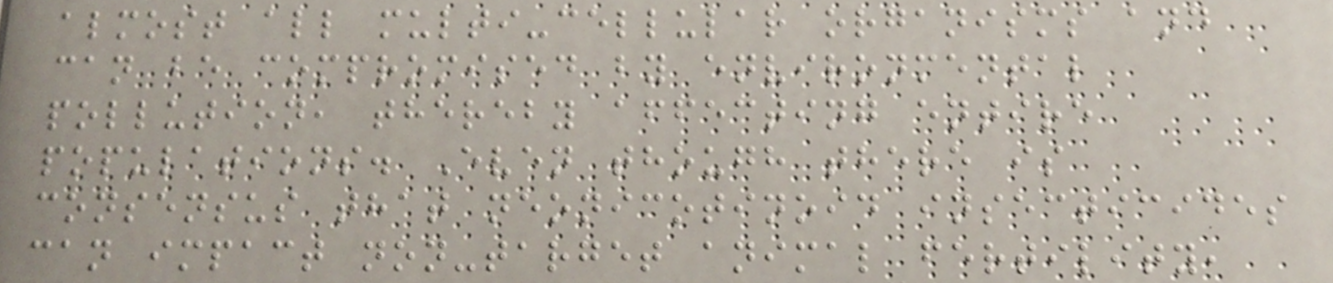almost all multi-cellular organisms and
can be compromised by environmental
pollution, thereby affecting entire
populations. Even though there is
consensus that neonicotinoid insecticides
can impact non-target animal fertility,
